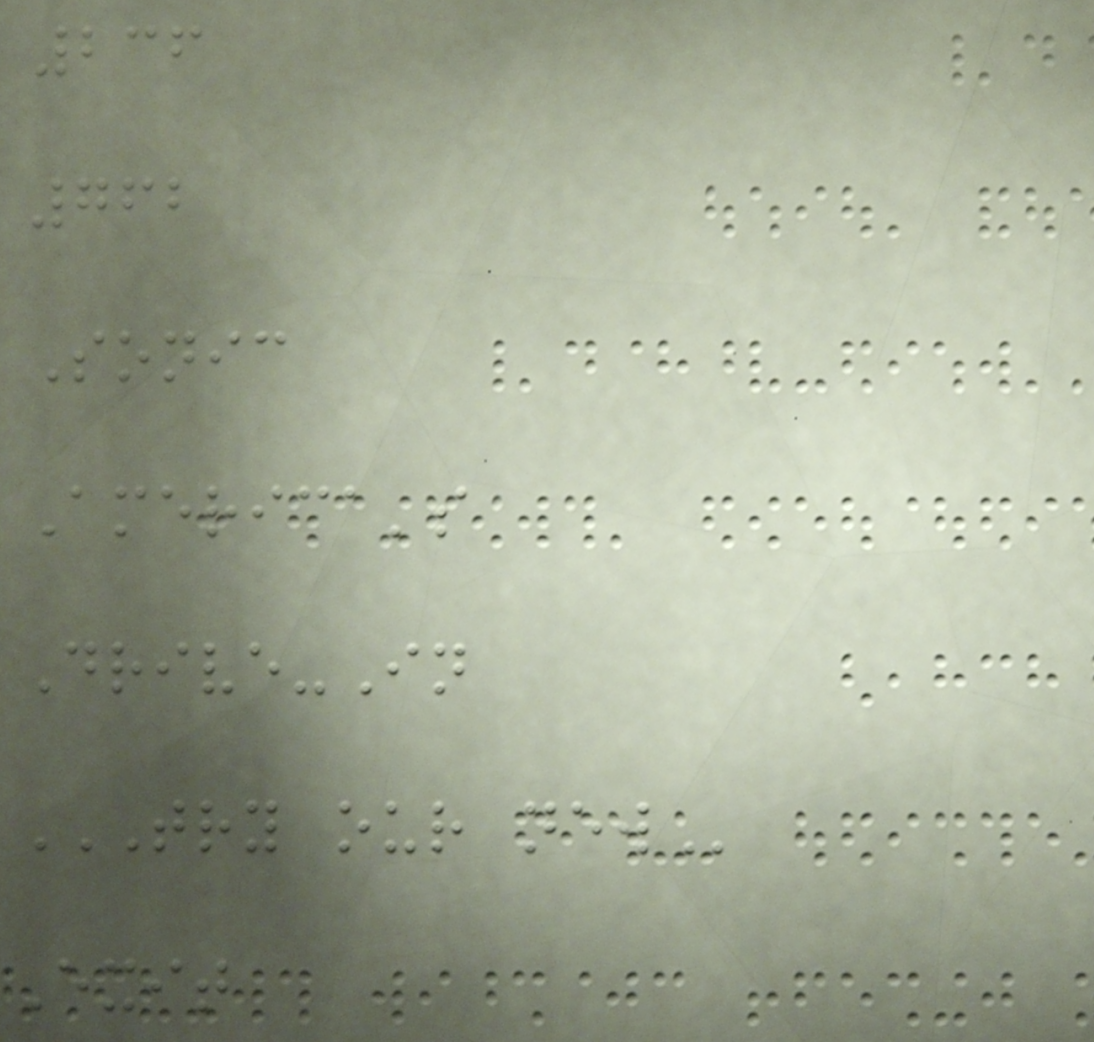236
762
Sonic
America's
Drive-In
TRY OUR NEW
Exit
